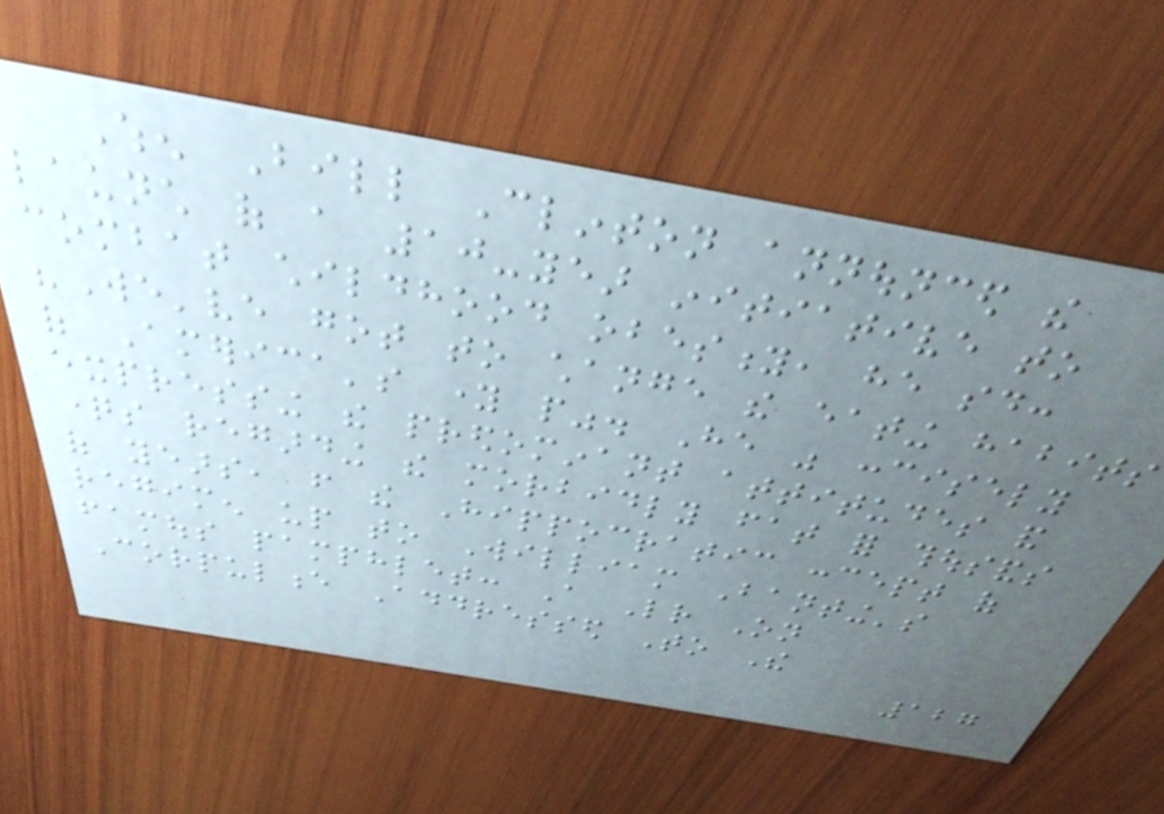When Bill Clinton announced the
launch of a 10-year initiative to
combat childhood obesity, he said:
"We've got to change the eating habits
of America's young people". He was concisely
expressing the predominant attitudes and
questions regarding the morbidly fat for thousands
of years, from the Hippocratic concept of
regimen up to William Banting's
famous pamphlet: A Letter On
Corpulence Addressed To The
127
